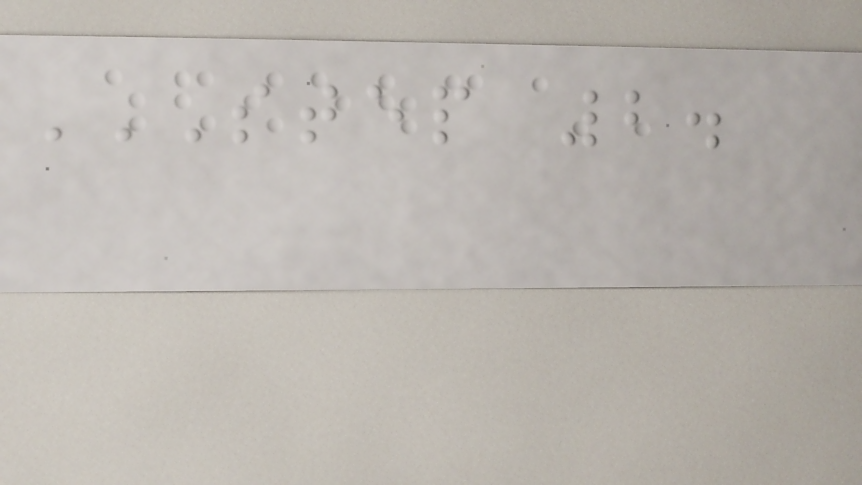STEP 2.
